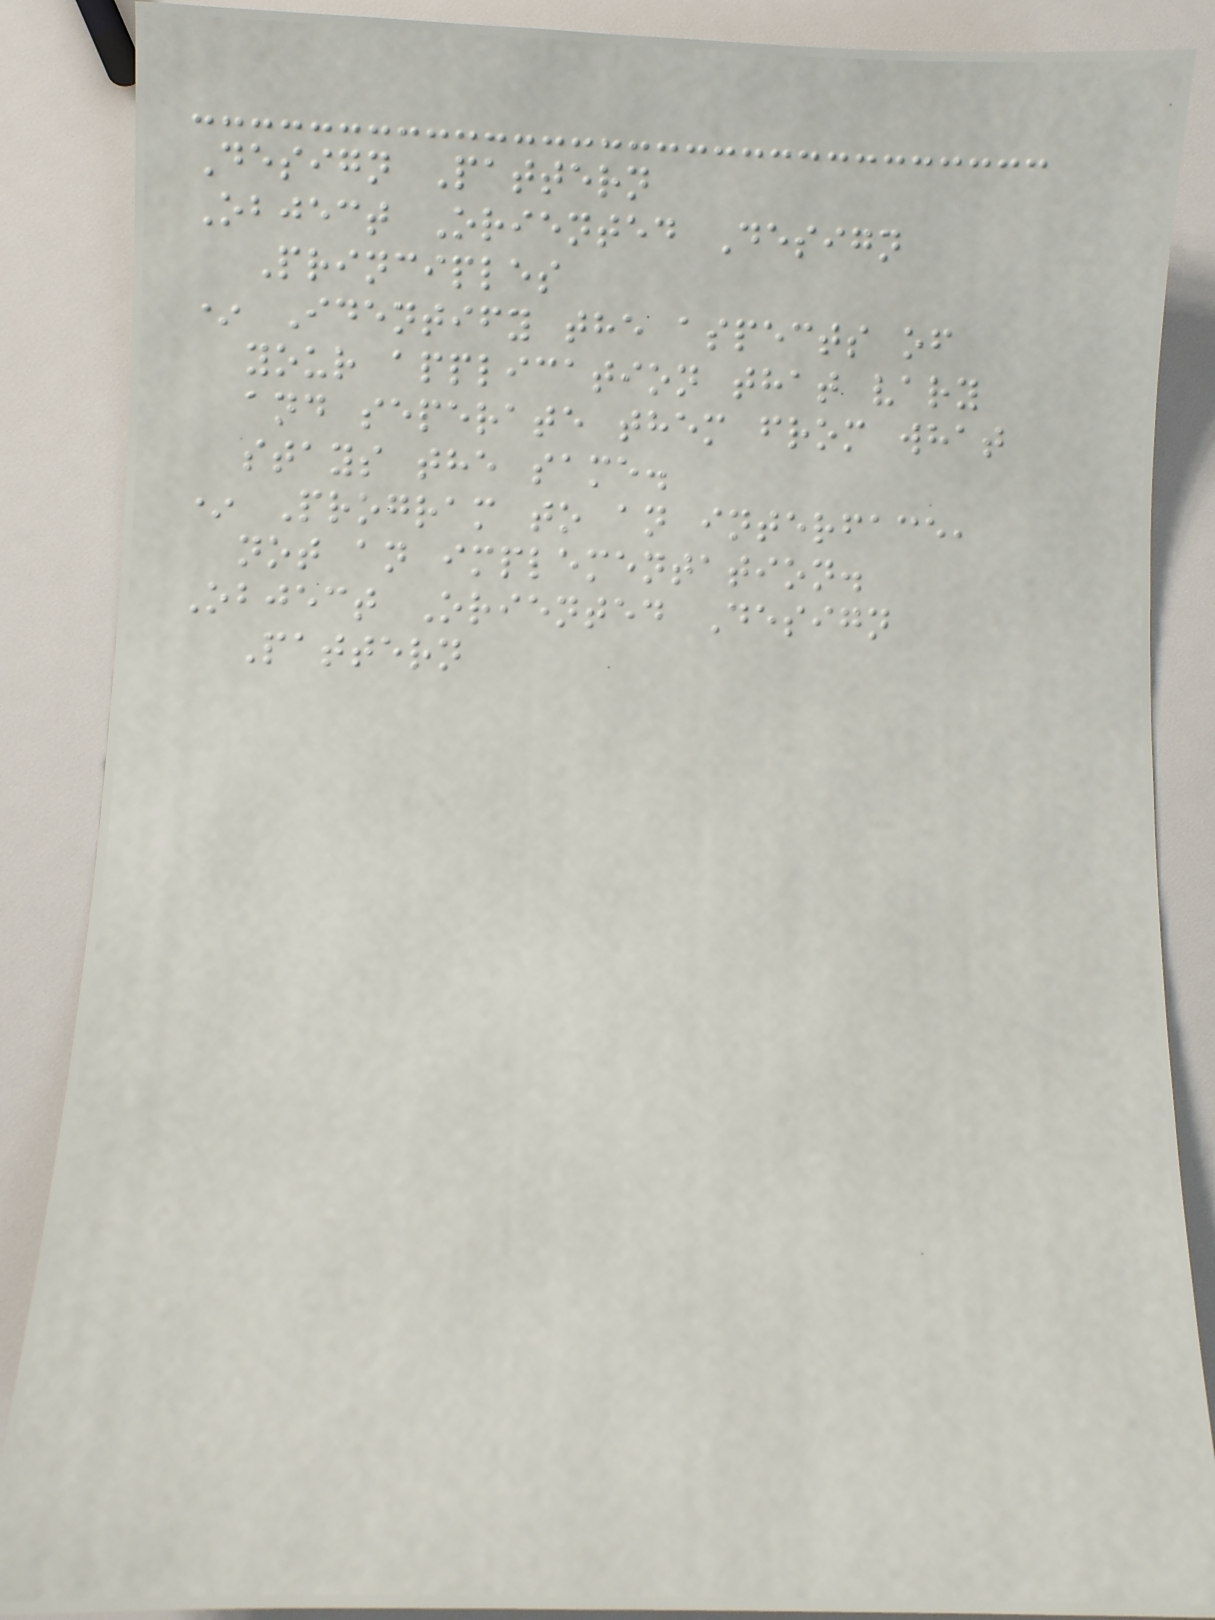Design Pattern
Object Oriented Design
Principles
* Identify the aspects of
your application that vary
and seperate them from what
stays the same.
* Program to an interface,
not an implementation.
Object Oriented Design
Pattern
